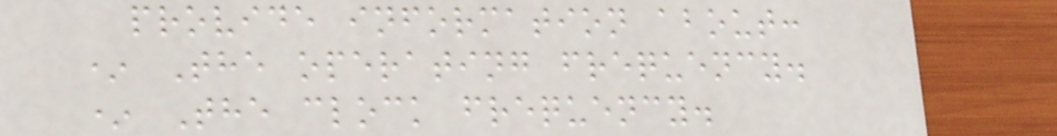provide information about:
* The operating frequency.
* The clock frequency.
